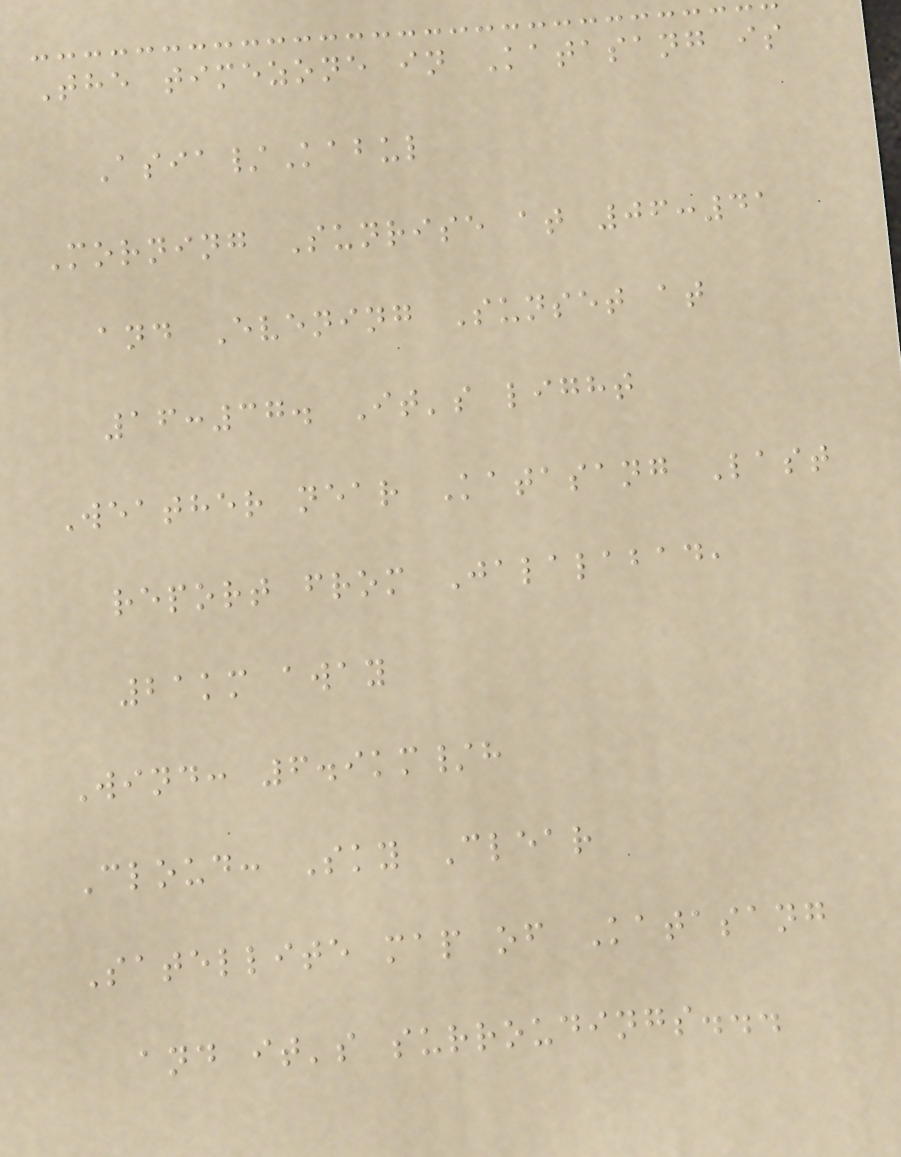The timezone in Katasang is
Asia/Kabul
Morning Sunrise at 06:41
and Evening Sunset at
16:37. It's light
Weather near Katasang Last
report from Jalalabad,
21km away
Wind: 6.9km/h
Cloud: Sky Clear
Satellite map of Katasang
and it's surroudings...
